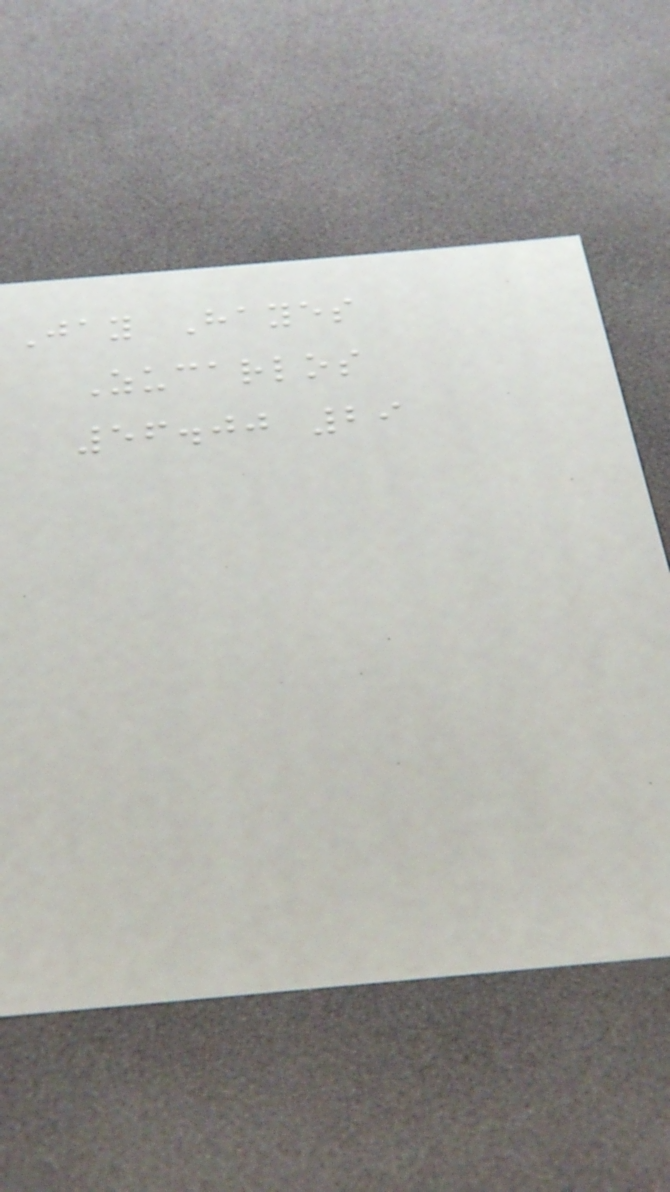Jay Hayes
Zucarlos
56.00 29
